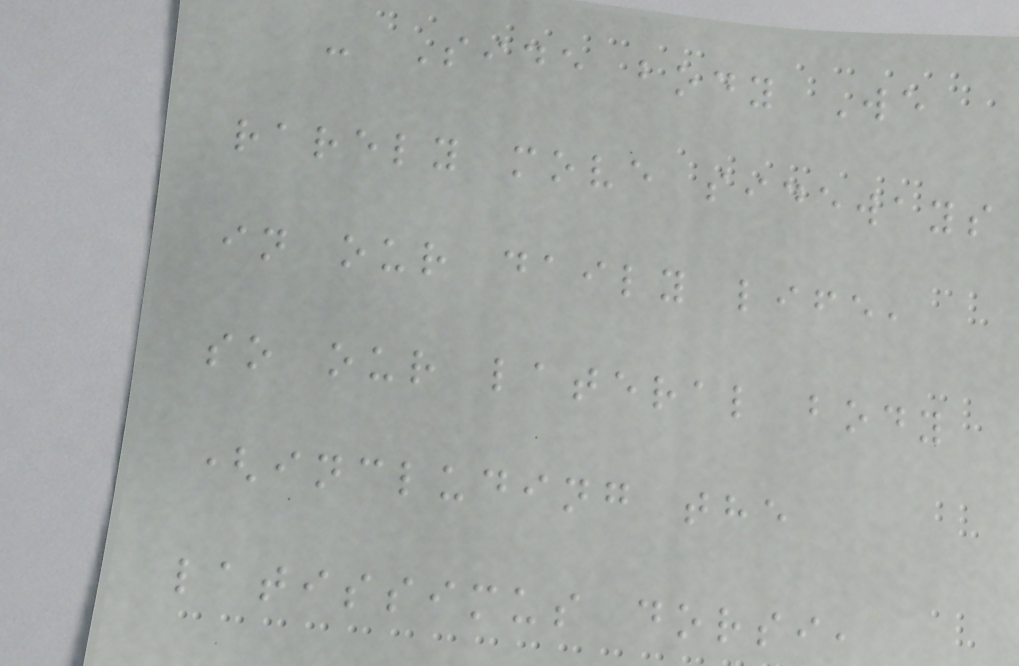- Side body We
rarely move sideways
in our daily life,
so our lateral body
(including the
latissimus dorsi,
